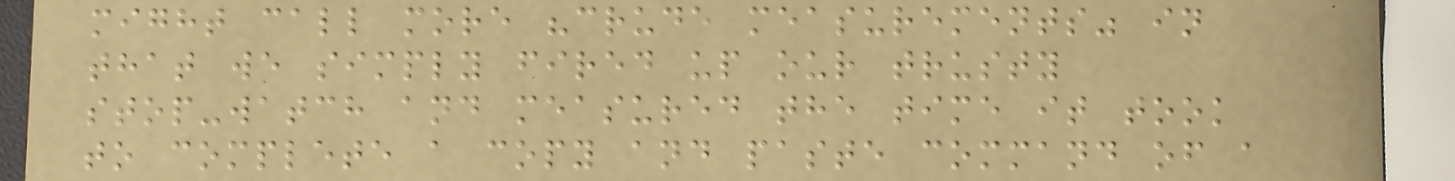might call more "crude measurements" in
that we simply fired up our trusty
stop-watch and measured the time it took
to complete a copy and paste command of a
